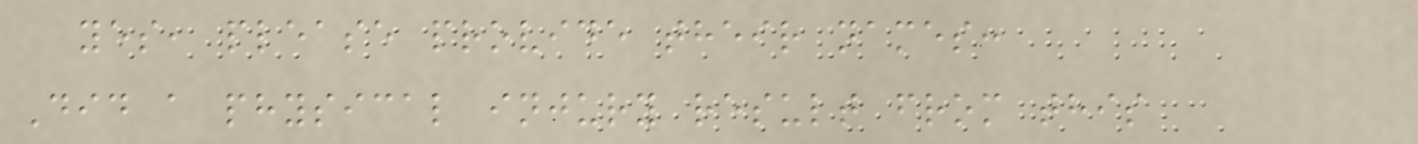yes, please provide their names:
Did a physical injury result from this
